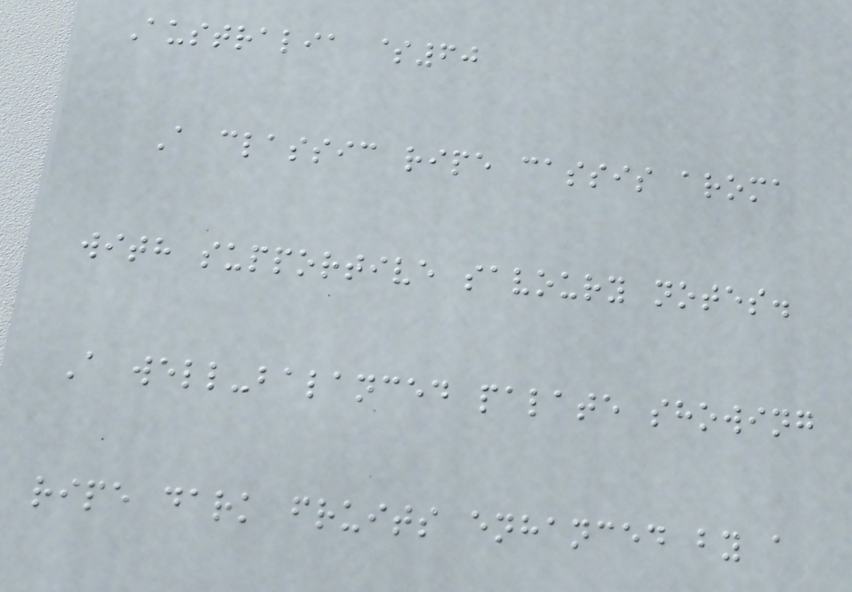Australia $60
A classic ripe cassis aroma
with supportive savoury notes.
A well-balanced palate showing
ripe dark fruits enhanced by a
